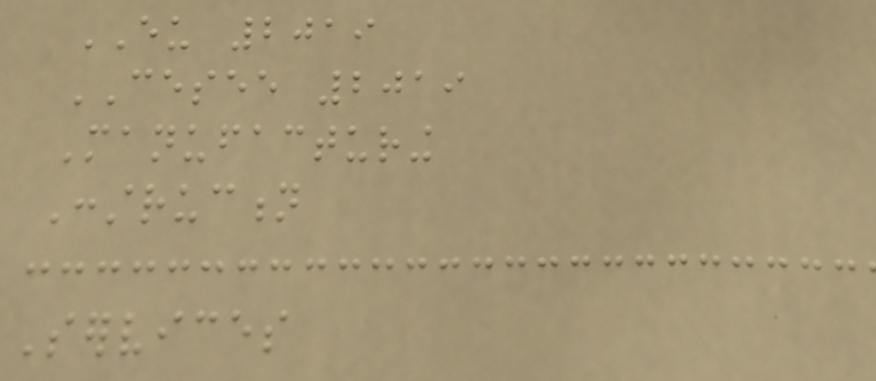EU 2019
CESEE 2019
Manufacturing
Construction
Services
